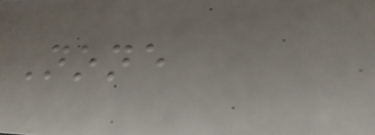None
